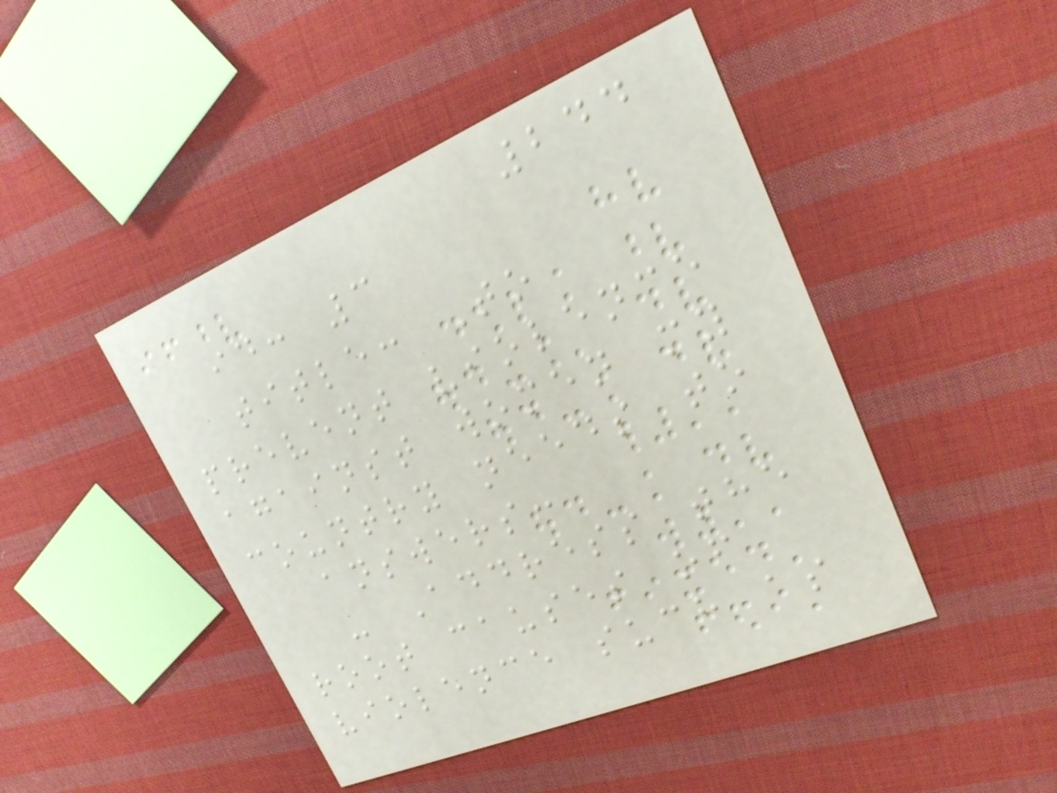244
id: 3
title: To
prevent violence
against women my
country needs to
answers:
- Address the
root causes of
violence such as
